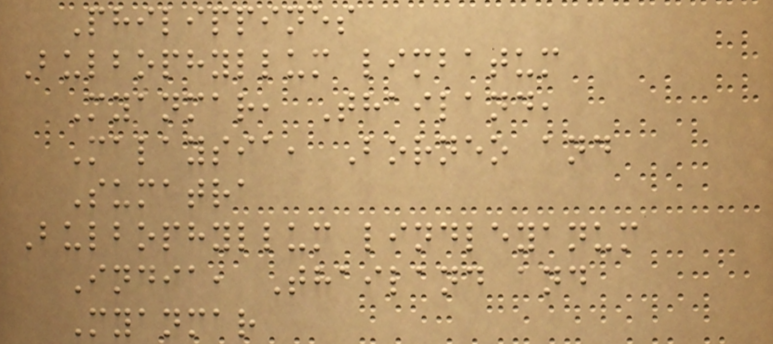Philippines
Bulbophyllum limbatum
Myanmar, Thailand,
Malaysia, Borneo and
Sumatra
Bulbophyllum lindleyanum
India, Thailand and
Myanmar
